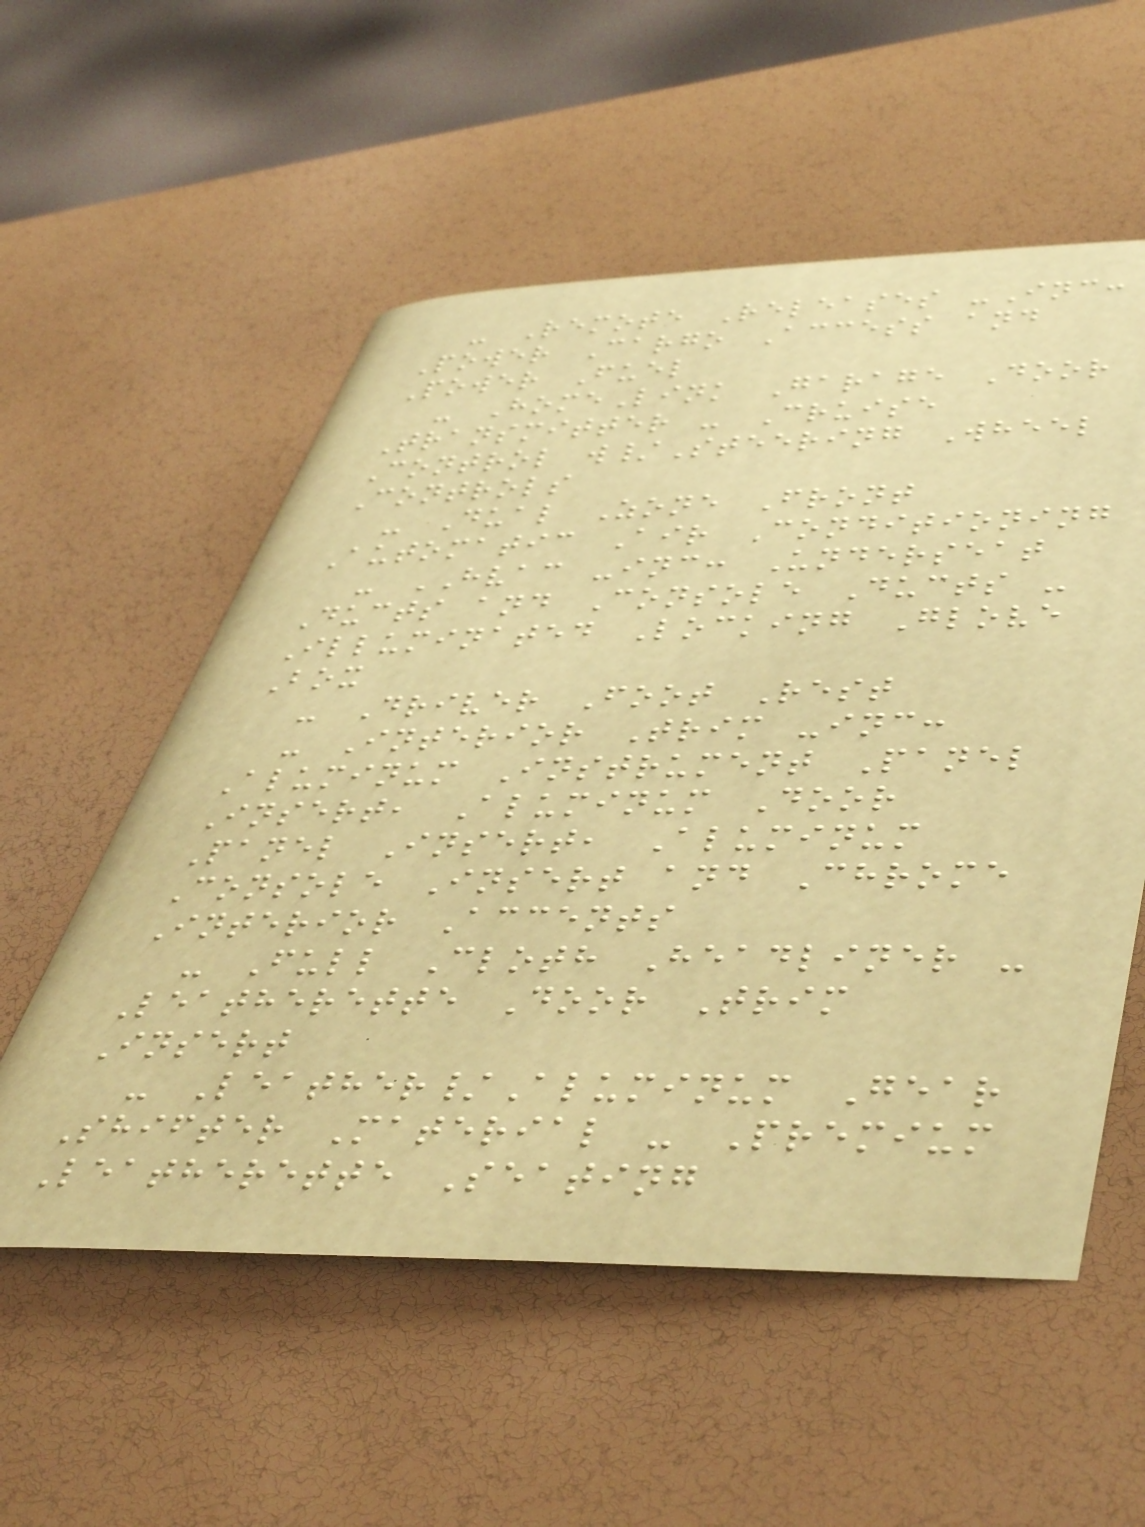- Remote Releases -Inc:
Power Cargo Access and
Power Fuel
- HomeLink Garage Door
Transmitter - Cruise
Control w/Steering Wheel
Controls
- Dual Zone Front
Automatic Air Conditioning
- HVAC -inc: Underseat
Ducts and Console Ducts -
Illuminated Locking Glove
Box
- Driver Foot Rest
- Interior Trim -inc:
Aluminum Instrument Panel
Insert, Aluminum Door
Panel Insert, Aluminum
Console Insert and Chrome
Interior Accents
- Full Cloth Headliner -
Leatherette Door Trim
Insert
- Leather/Aluminum Gear
Shifter Material - Premium
Leatherette Seating
